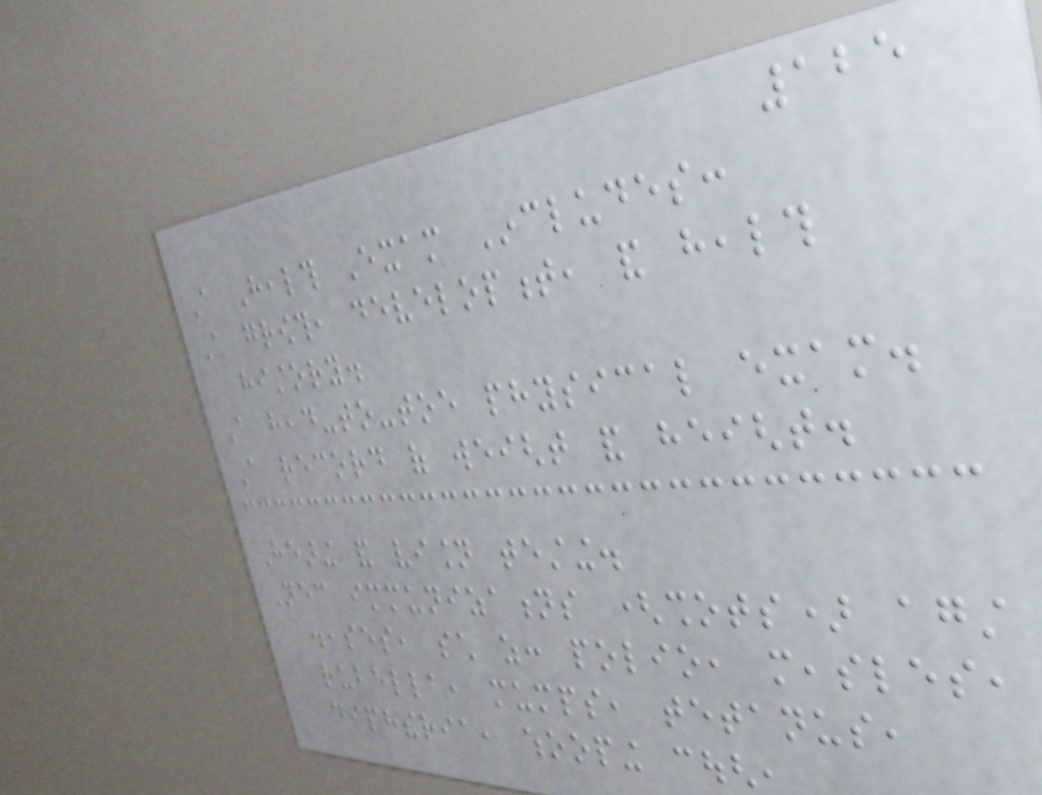125
A Health Exam Includes:
A growth, development, and health
history.
A head-to-toe physical exam.
A record of weight and height.
Hearing and vision testing.
Necessary immunizations (shots) against
diseases, such as: polio, measles,
rubella, mumps, tetanus,
diphtheria, whooping cough,
